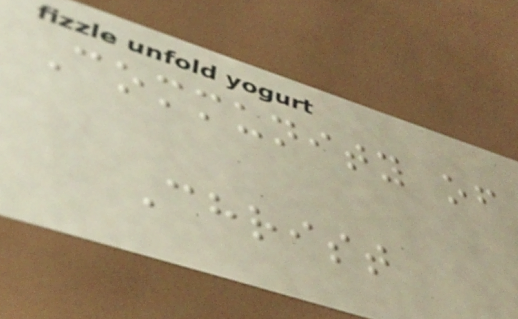Community of
Christ
